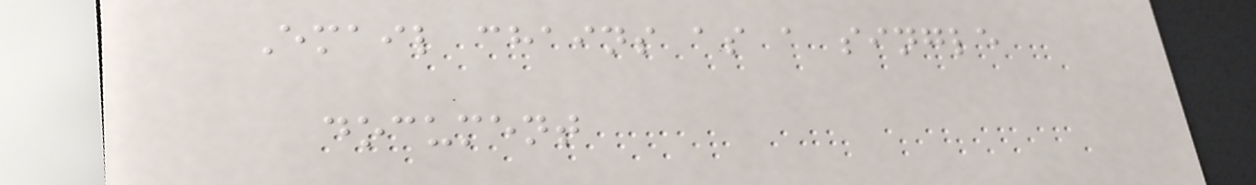Email chains as a single
document
